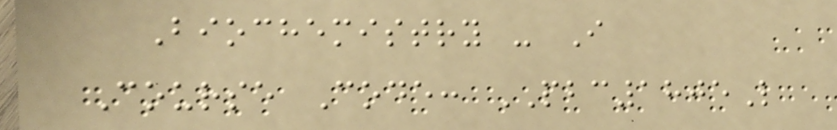Biochemistry - I
Course Code: PBC1805L
